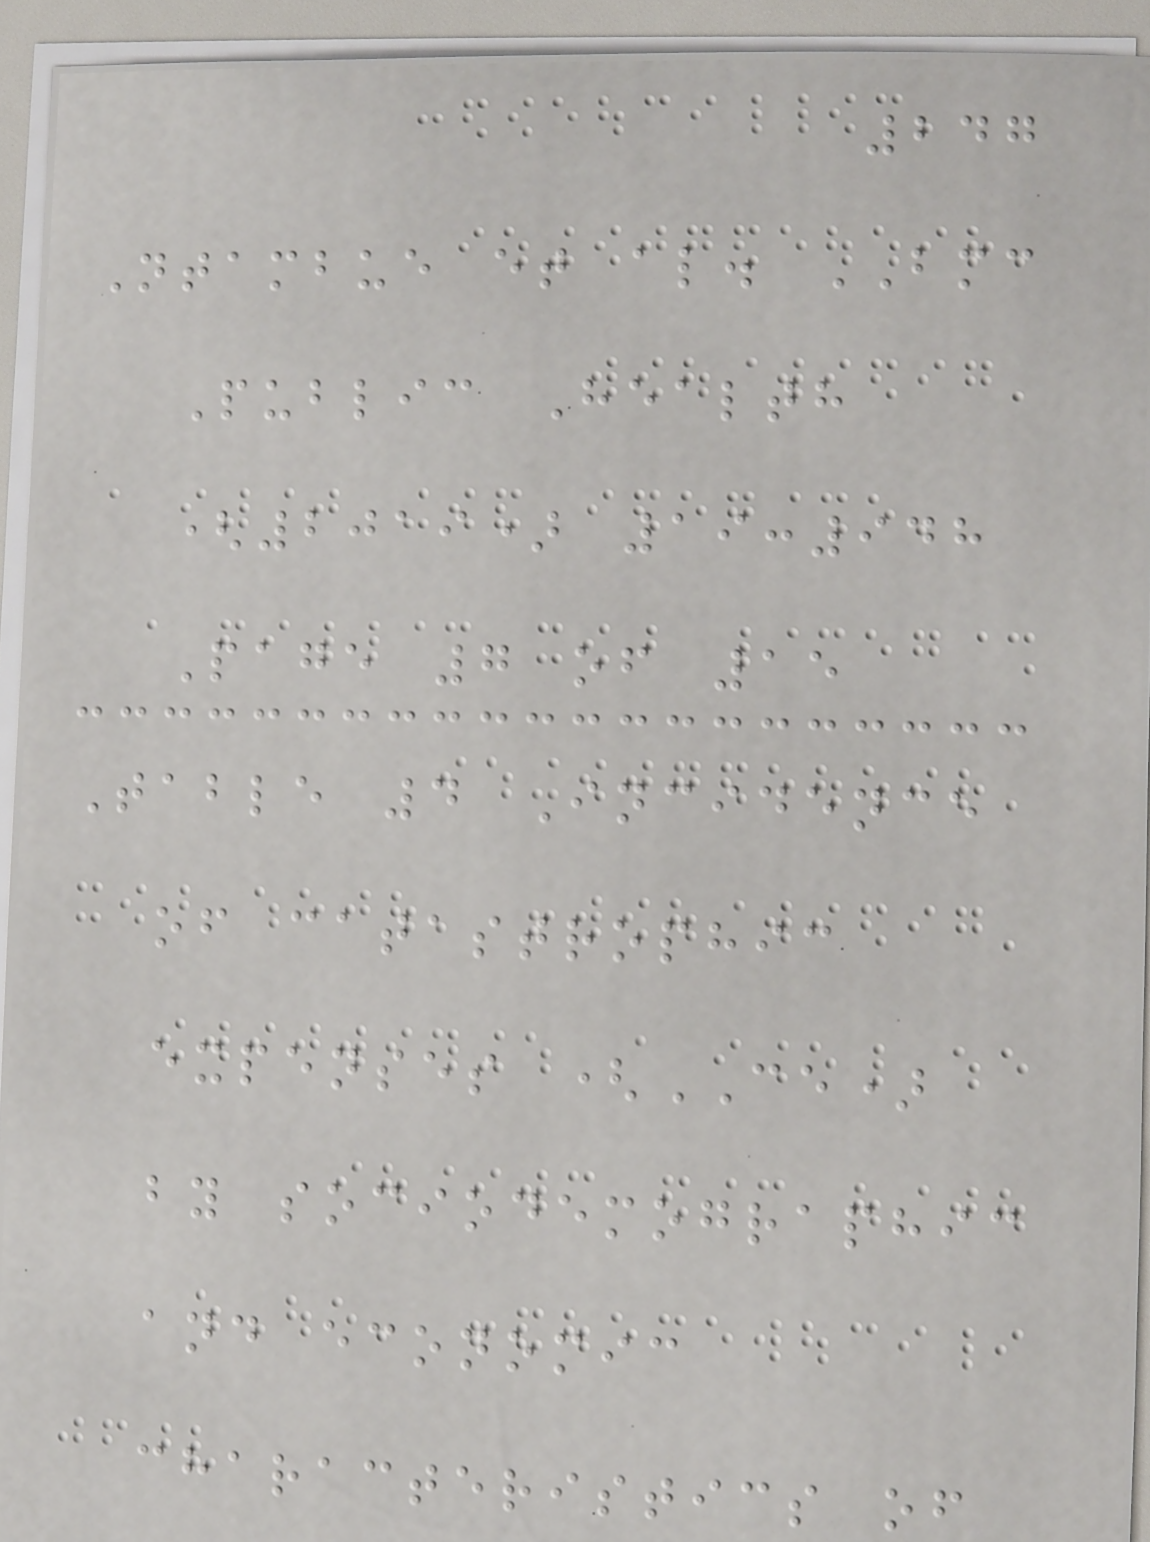247
Ntambue et al. BMC
Public Health
(2019) 19:948
Page 7 of 15
Table 4 Incidence
of catastrophic
expenses (CE)
by sociodemographic
and economic
characteristics of
